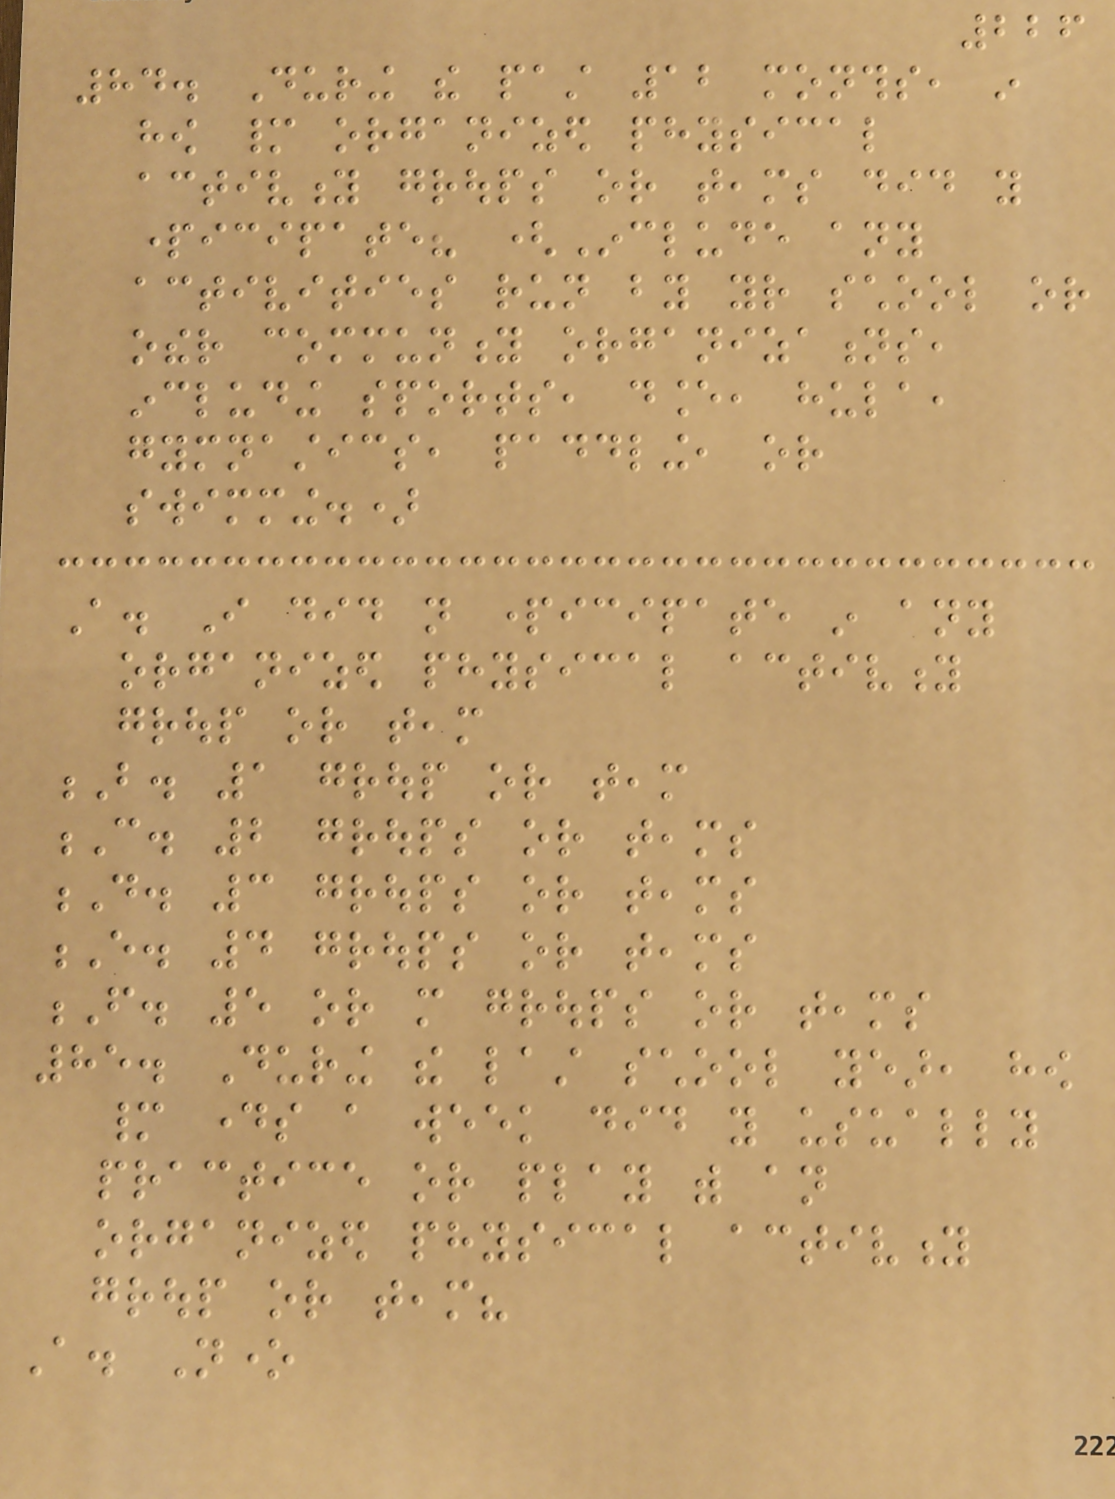226
84. During the past 12 months, in
how many organized physical
activity groups or teams did you
participate? (Include any
activities run by your school or
other community organizations,
including sports, dance, hula,
gymnastics, paddling, or
swimming.)
A. I did not participate in any
organized physical activity
group or team
B. 1 group or team
C. 2 groups or teams
D. 3 groups or teams
E. 4 groups or teams
F. 5 or more groups or teams
85. During the last school year, how
many days a week did you usually
practice or play with an
organized physical activity
group or team?
A. None
